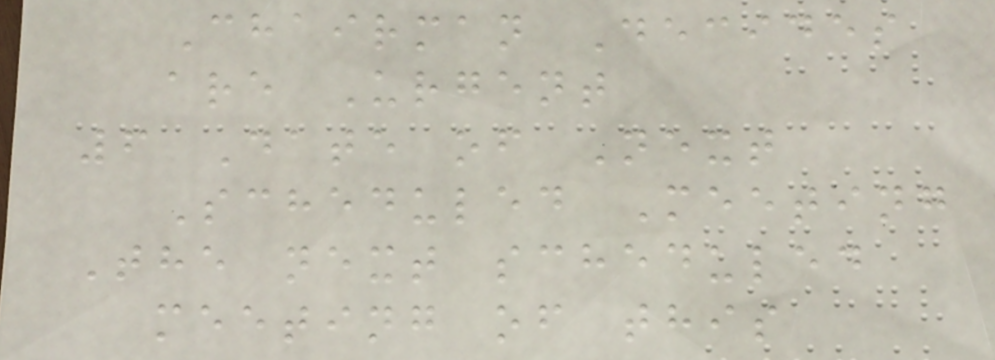Chairman Decides
are Urgent
6 Date of Next
Scheduled Meeting
The next scheduled
meeting of this
